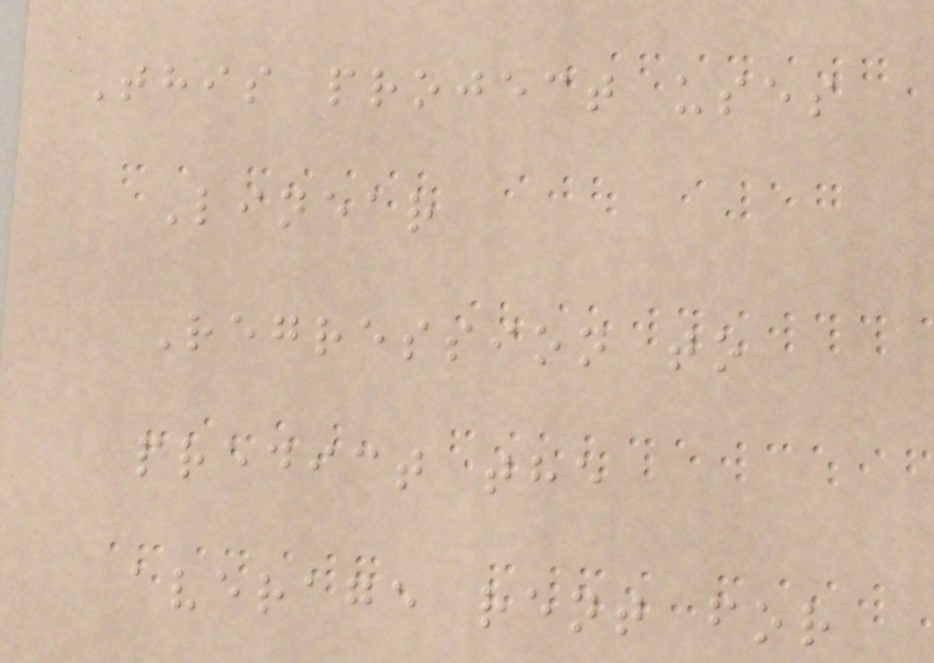This project uses
Linear
Regression to
predict the
average rent for
